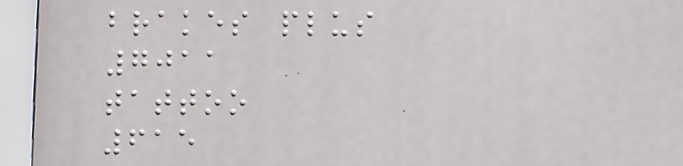brakes plus
7011
tattoo
615
